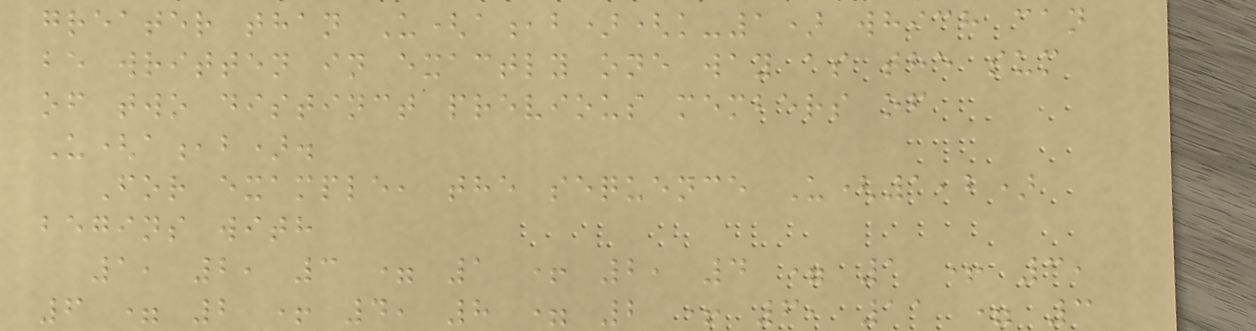greater than U(a,b)(k-1) which can
be written in exactly one way as the sum
of two distinct previous members of
U(a,b).
For example, the sequence U(1,2)
begins with
1, 2, 3 = 1 + 2, 4 = 1 + 3,
6 = 2 + 4, 8 = 2 + 6, 11 = 3
